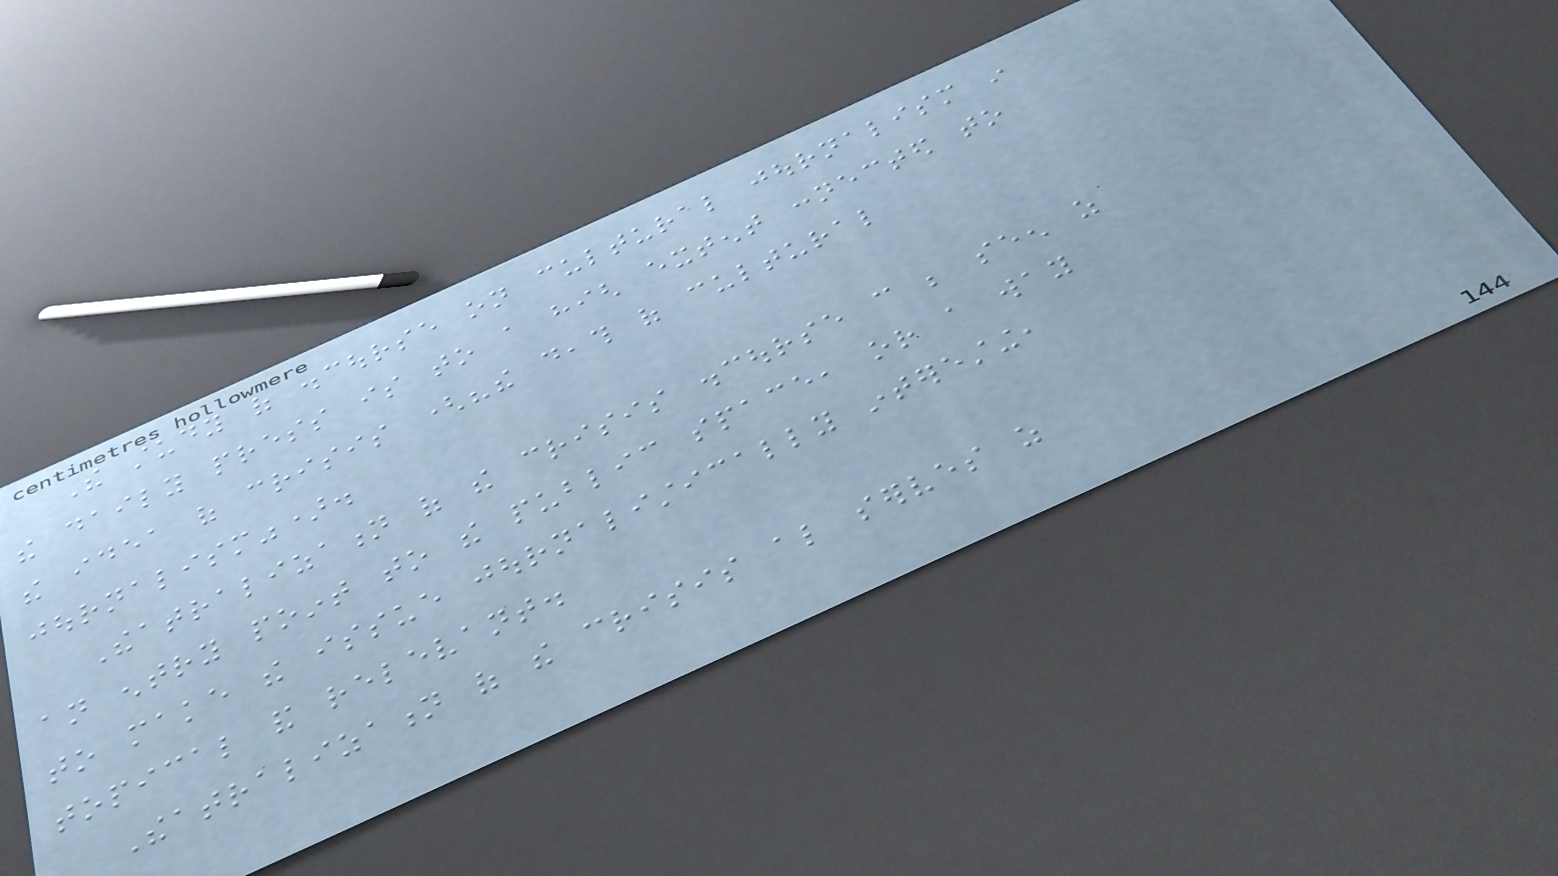The study of discourse on cultural journalism in
the daily press is to a high extent connected to
the idea of crisis ("the death of cultural
journalism").
Theatralization of the crisis discourse can be seen as
an entry point to the public space, or a way
to make the issue journalistically interesting,
topical and relevant.
Theatralization of the crisis also serves as
